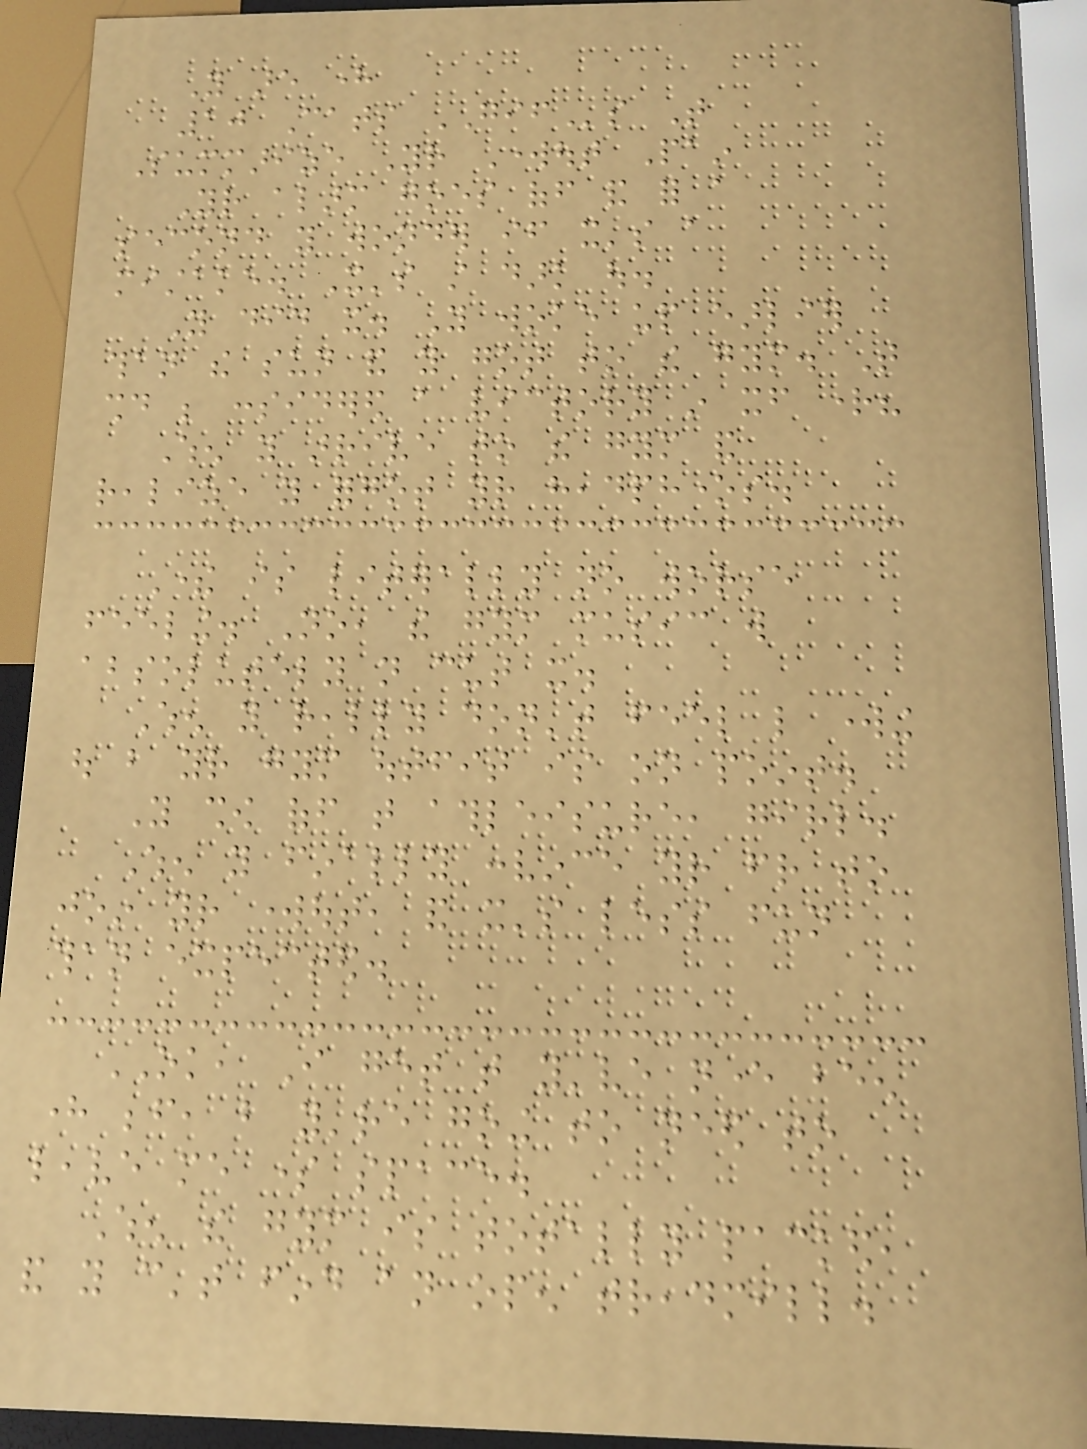You are here
10 Cats GIFs That
Summarize Your Workout Pain
Your alarm goes off and for a
second you wonder if it's a
mistake. It's still dark out.
You did it. You woke up earlier
than the sun and you got to the gym. That
should be considered a victory in itself right?
When you arrive to the gym and
realize you forgot your headphones.
There is literally no worse
feeling. No, the gym music will
absolutely not cut it.
When you really don't feel like working
out but your gym outfit is on point.
You show off that athleisure, girl.
When you finally convince your friend to
join your workout, and it's less fun
than expected.
OK, I get that you've never been
here before, but you're going to need to
leave me some space.
When the gym is totally packed,
and you can't find an open treadmill.
